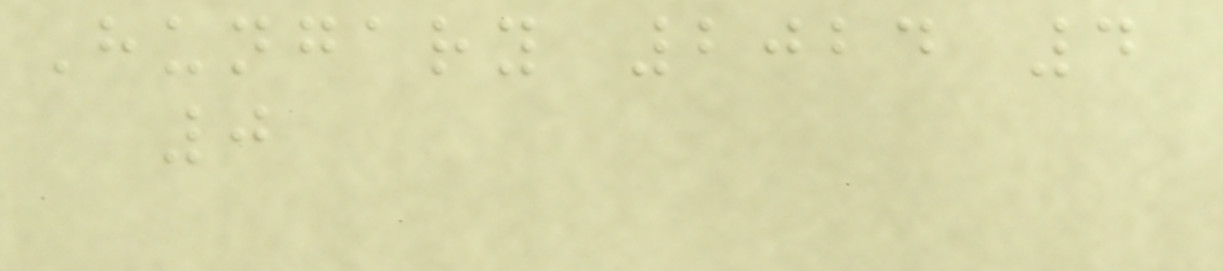Hungary 2024 4
0
